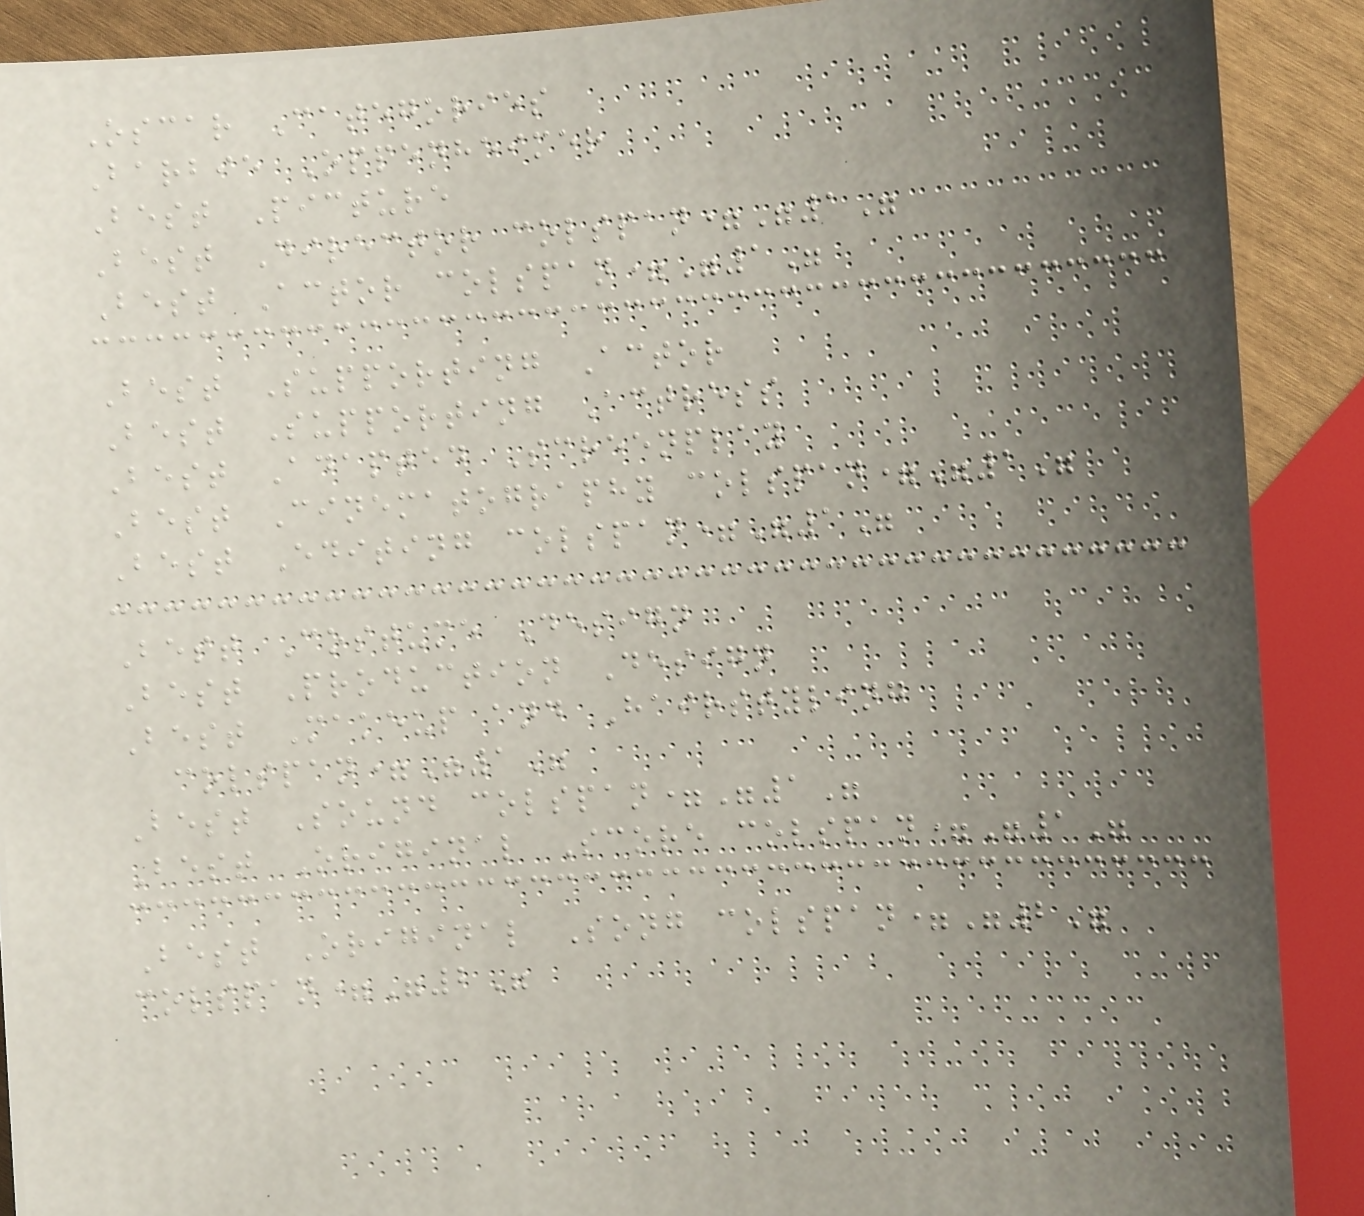Oscar Categories
Barbie Oppenheimer
Best Picture
Best Director colspan="1"
Best Actor colspan="1"
Best Supporting Actor
Best Supporting Actress
Best Adapted Screenplay
Best Cinematography colspan="1"
Best Editing colspan="1"
Best Costume Design
Best Production Design
Best Makeup and Hairstyling
colspan="1"
Best Sound colspan="1"
Best Original Score colspan="1"
Best Original Song colspan="2"
colspan="2"
